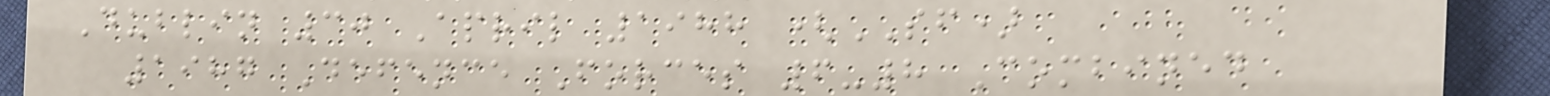Dublin 30 April 1988 (SF)
1987 Defence Forces 6-8 Combined
